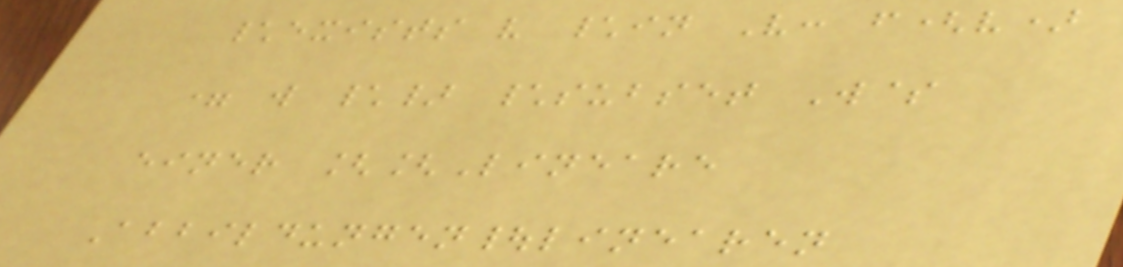\exists v \in V: f(v)
= w \} \subset W$
einer [[Lineare
Abbildungen|linearen
